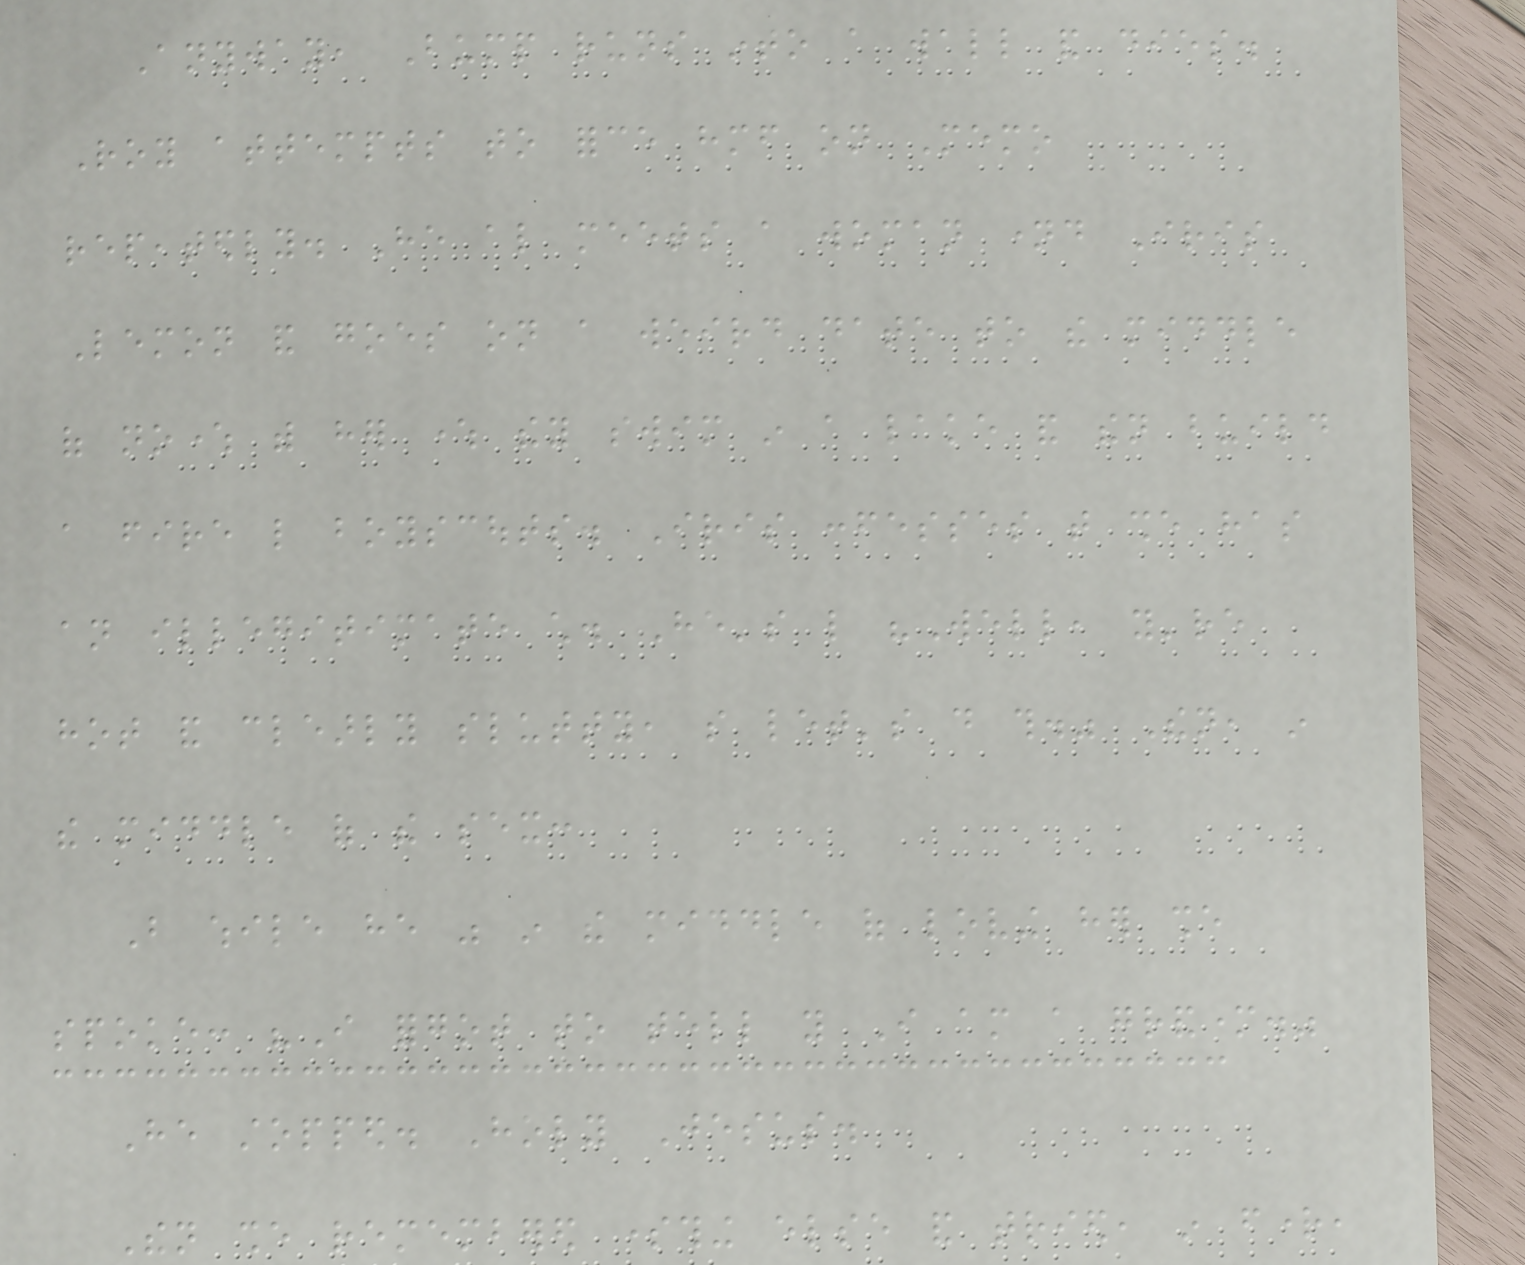Anyway, Bump runs into a wall and dies.
Roy attempts to force himself on Memo
repeatedly. He also meets a woman named Iris
Lemon and goes on a weird date to the middle
of nowhere with her where they swim in a lake and then build
a fire like boyscouts. Iris confesses that she has
an illegitimate child. He's like "Well, you're
hot and clearly slutty, so let's do this." Then, in
the middle of the sex:
But while he was in the middle of loving her she
spoke: "I forgot to tell you I am a grandmother."
He stopped. Holy Jesus.
Then she remembered something else and tried, in fright,
